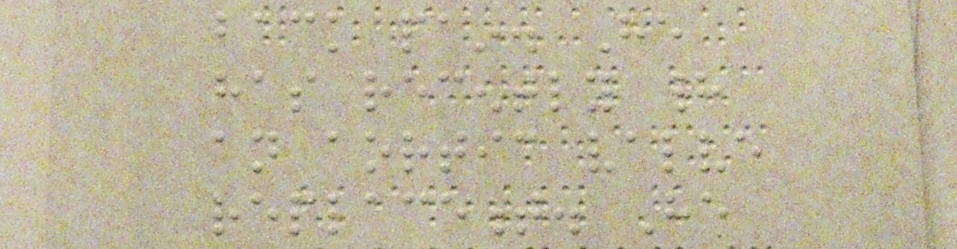back pain. He
has recently had
an aortic valve
replacement. He
